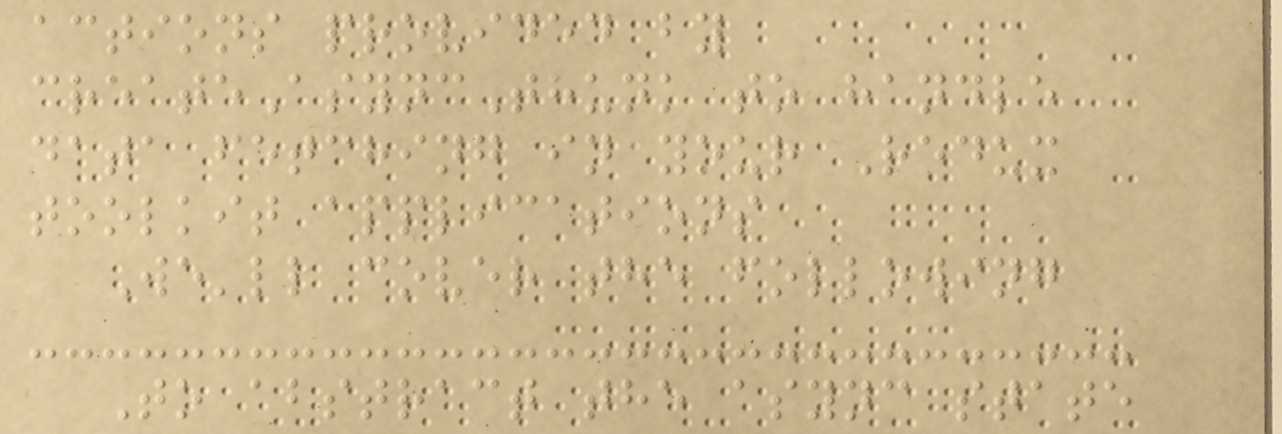actions provided by
createAsyncThunk to handle
data fetching in your Redux
toolkit applications
We'll cover the following
To abstract the async state
